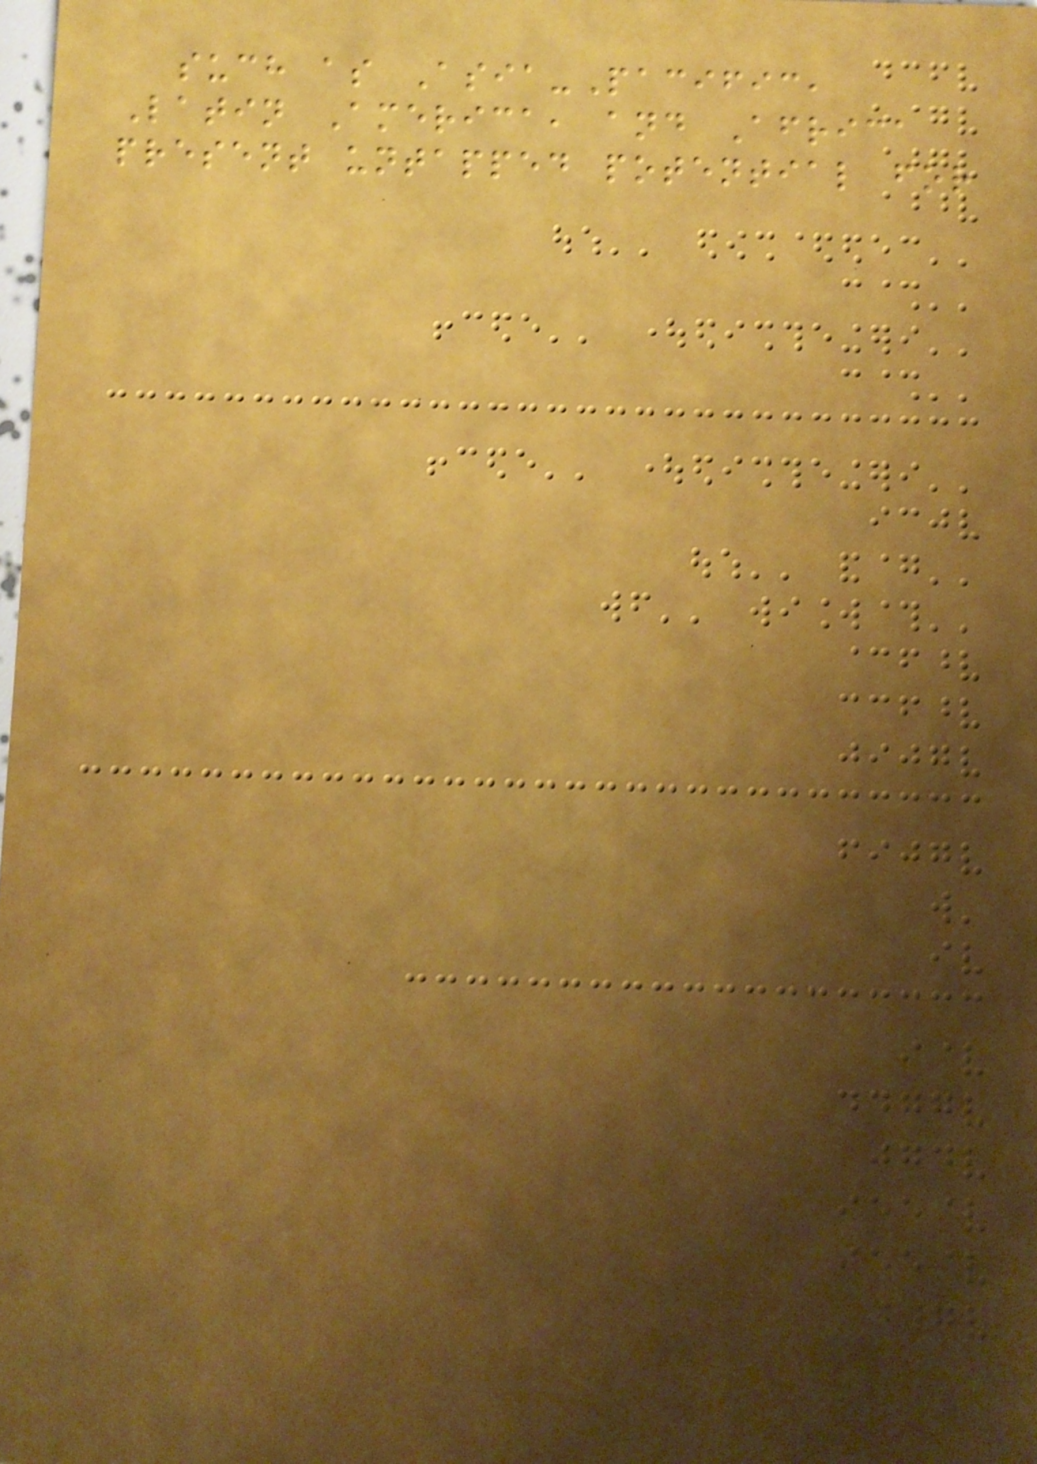such as Asia-Pacific,
Latin America, and Africa
present untapped potential for
